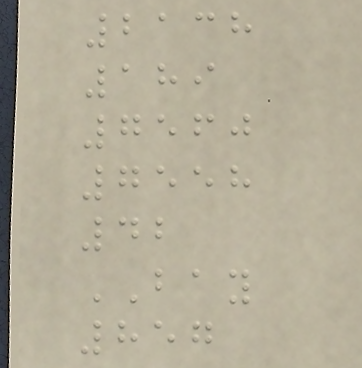2138
189
7560
7558
42
BAY
857
